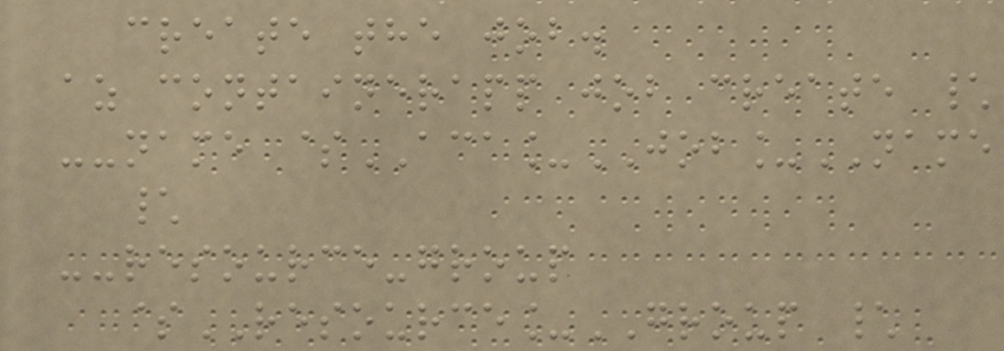create the job.
az containerapp job create \
--name $ACA_JOB_NAME
\
--resource-group
$RESOURCE_GROUP \
